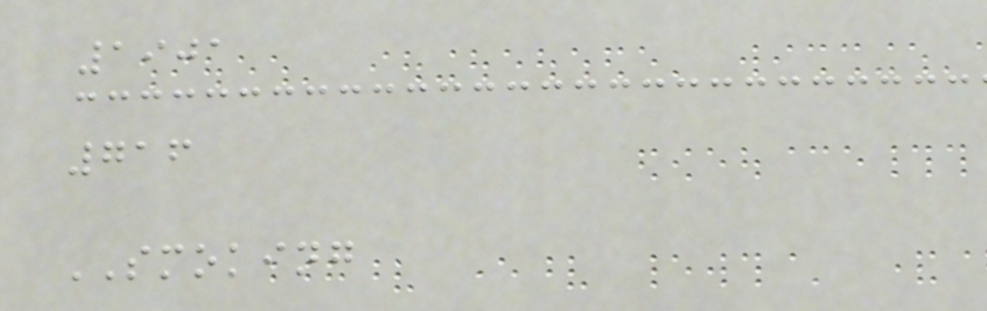1901
716
SMOKING
